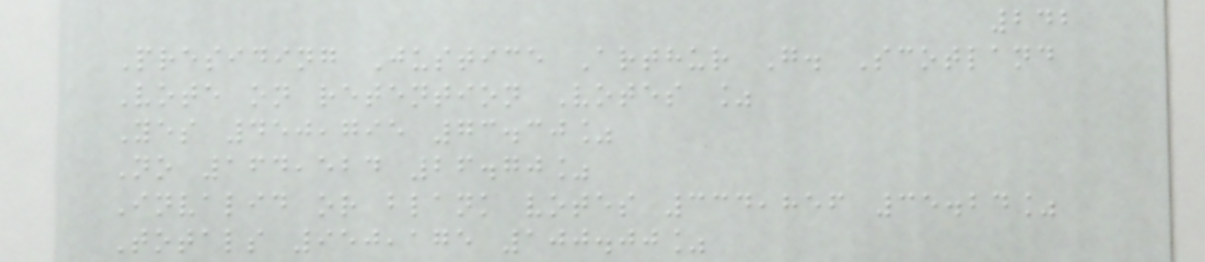242
Presiding Justice Arthur G. Scotland
Vote on retention Votes %
Yes 450,795 73.30%
No 164,524 26.70%
Invalid or blank votes 334,856 35.24%
Totals 950,175 100.00%
